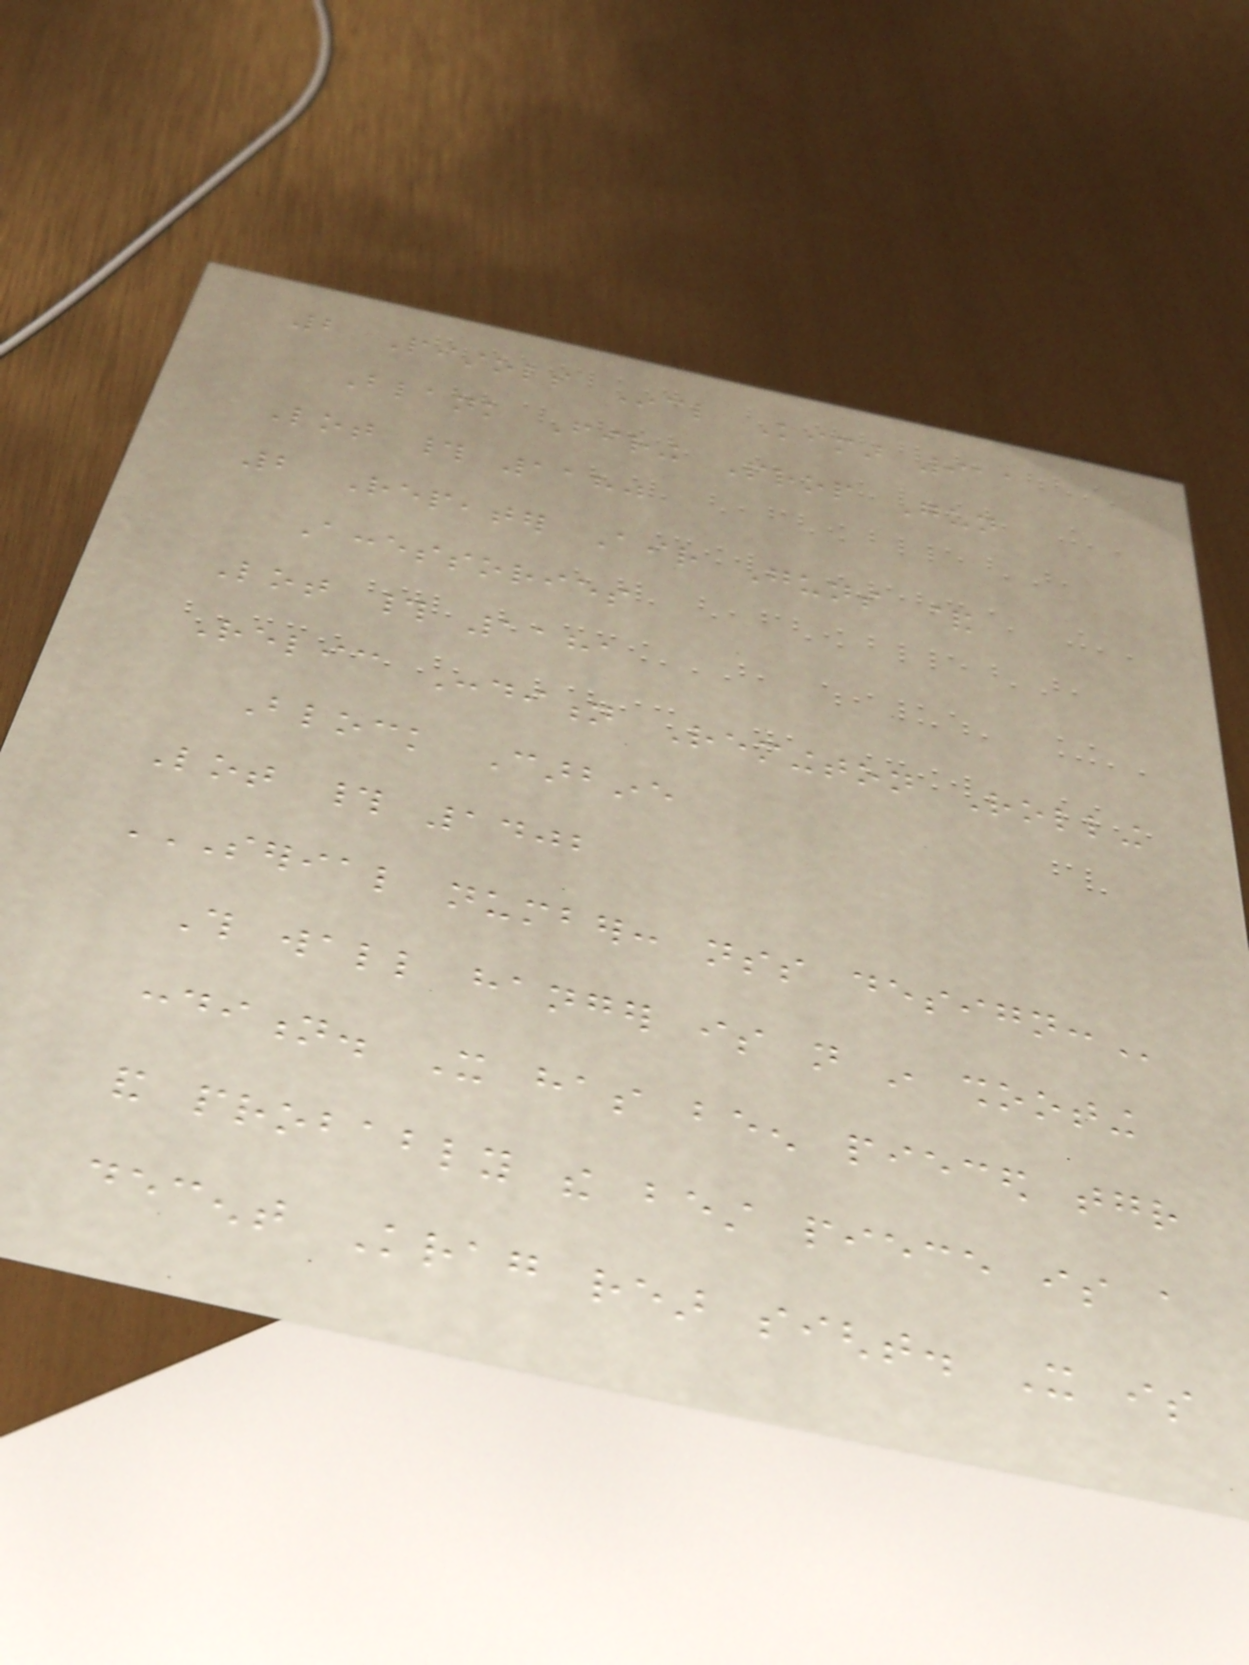2 Pistols Incl Kimar 911
Blank Firing Prop Gun
Lot # 1180
2 Repeater Air Guns &
Accessories
Lot # 1181
Relic Condition Remington Rolling
Block Carbine
Lot # 1402
SERIAL NUMBER: NSS DESIGN:
This wall hanger is not in shooting
condition. It has been pieced together
and probably the best piece is a
decent Krag rear sight. It is
